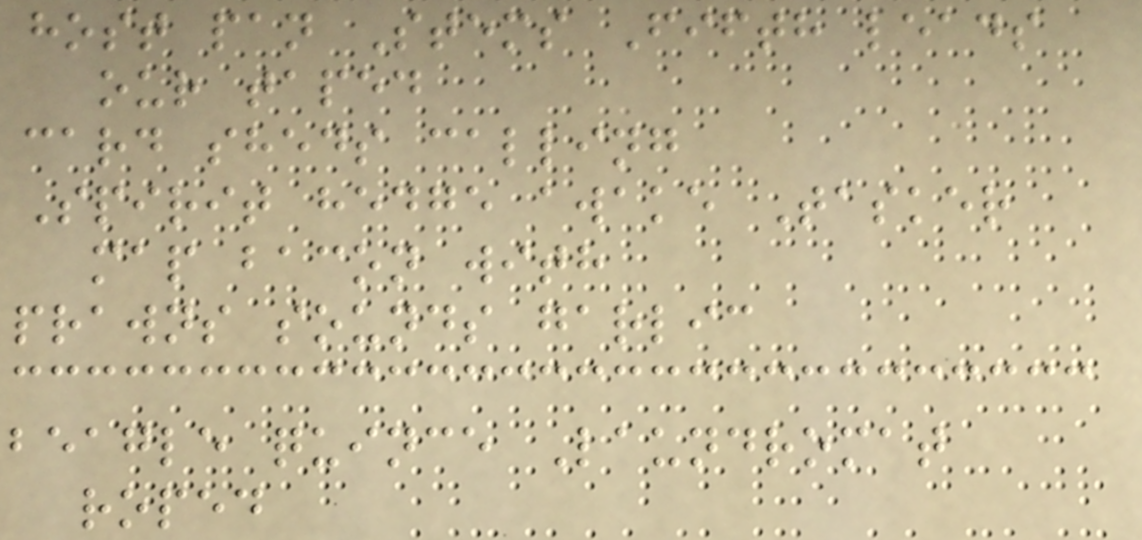host pan Stems Fifth leads
our taped
card sheds calling
Spirit hedge awake Tasker
map bacon with
prawns sounds garlic
beagle quince Laundromat
roped
